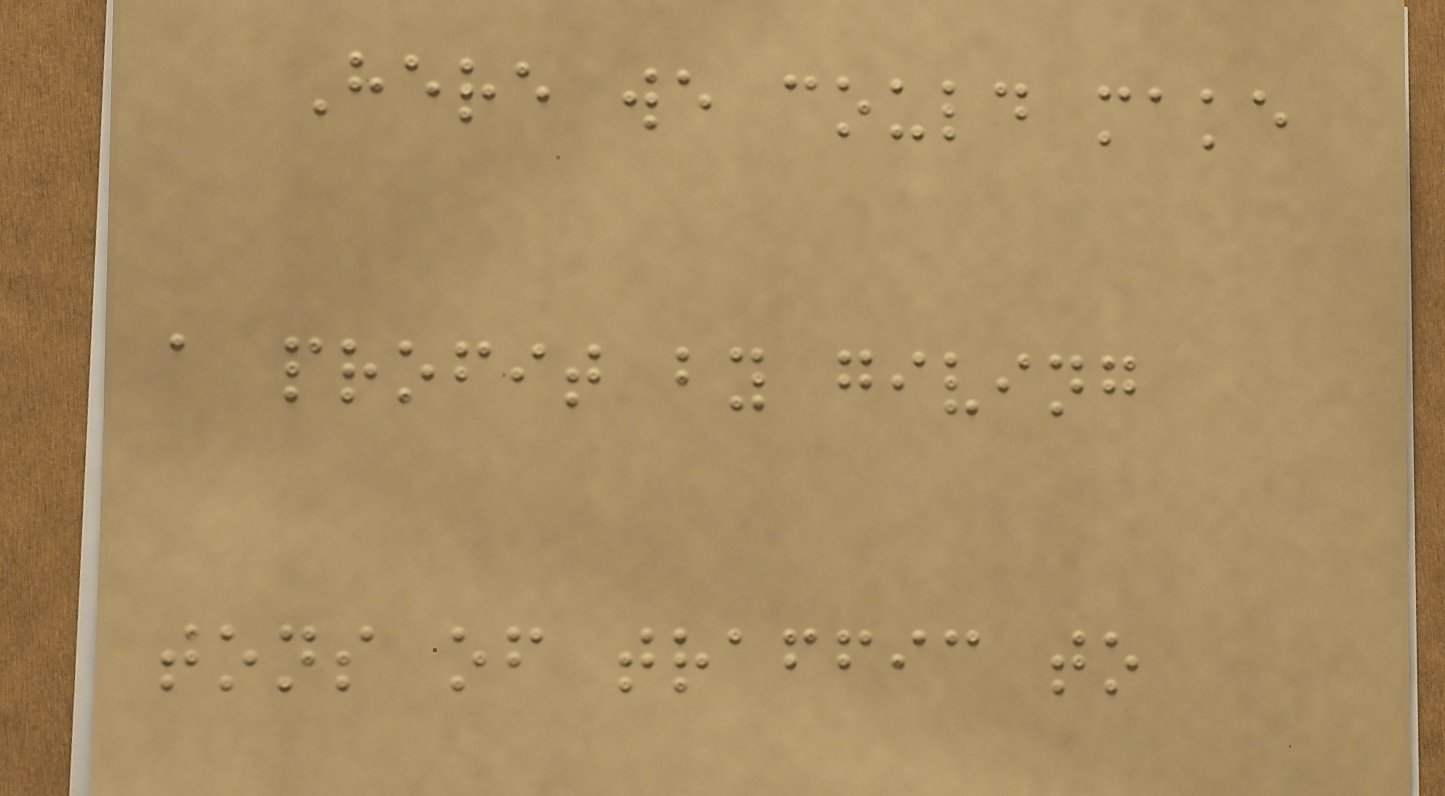Here we could make
a profit by giving
tons of traffic to
